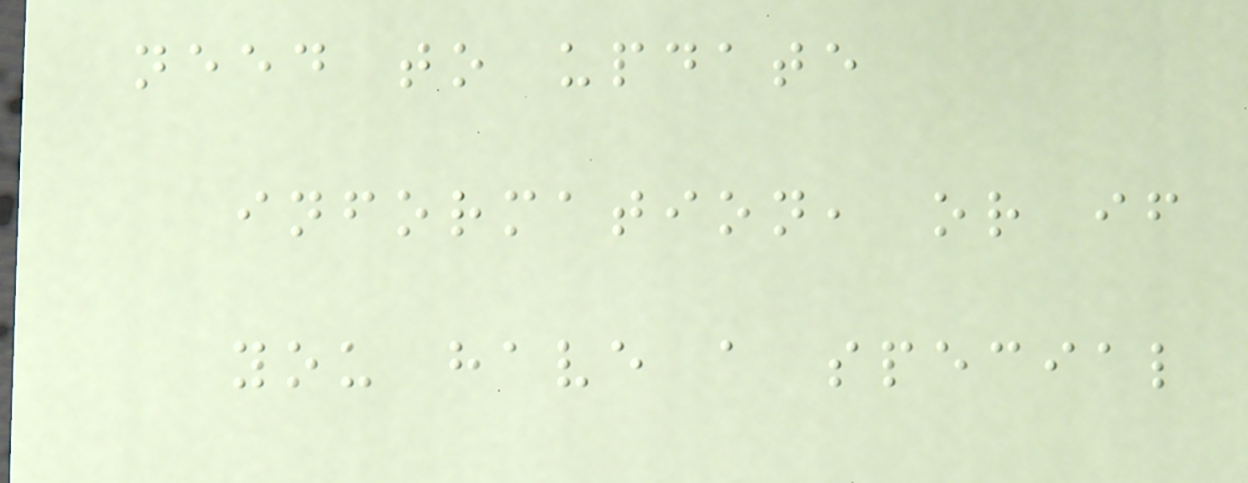need to update
information, or if
you have a special
